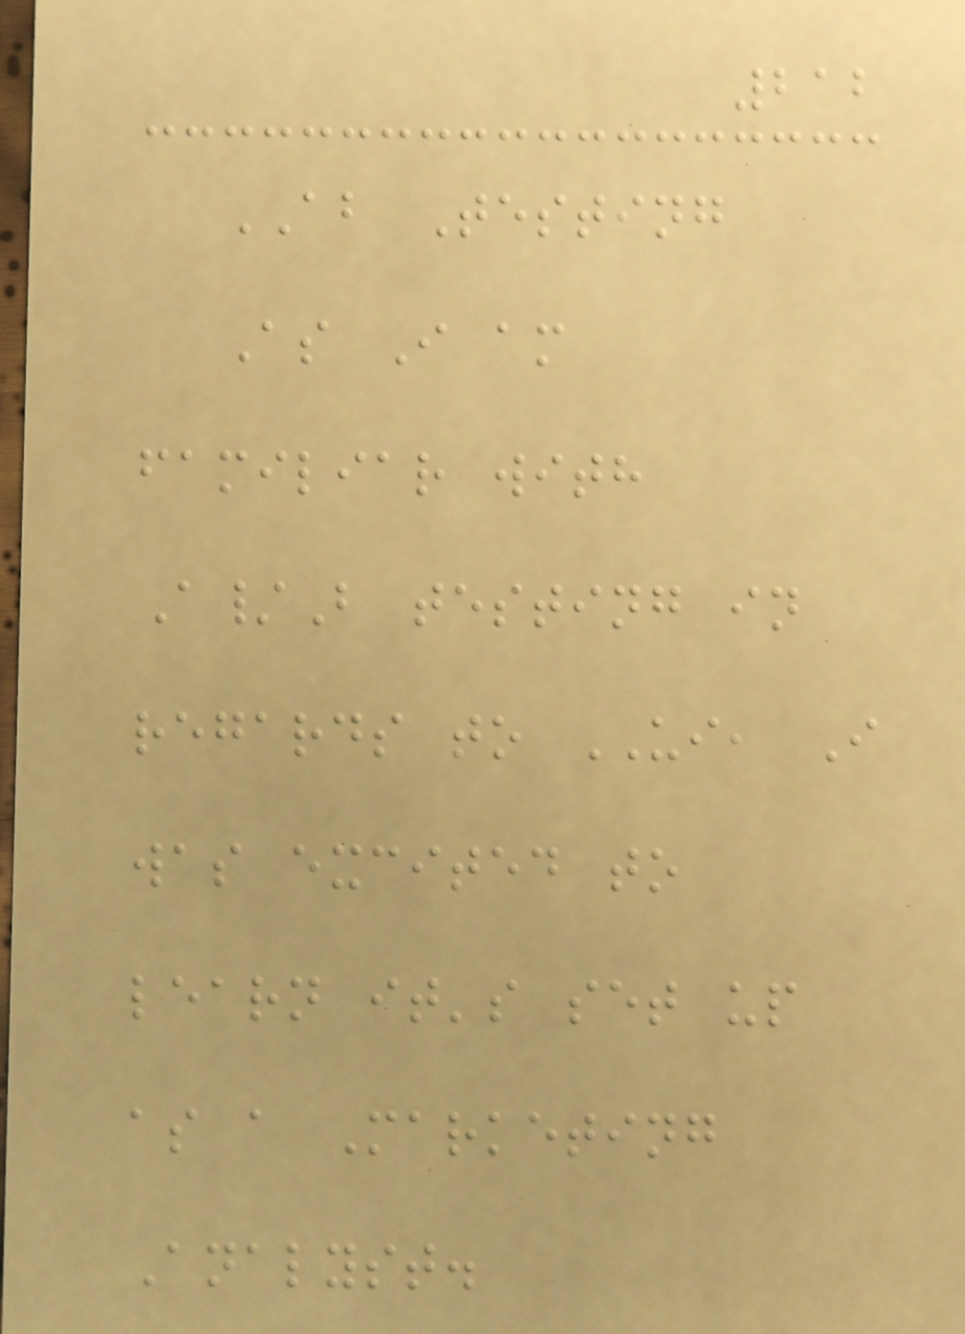212
AB Testing
As I am
familiar with
A/B testing in
regards to UI, I
was excited to
learn it's set up
as a Marketing
Analyst.
